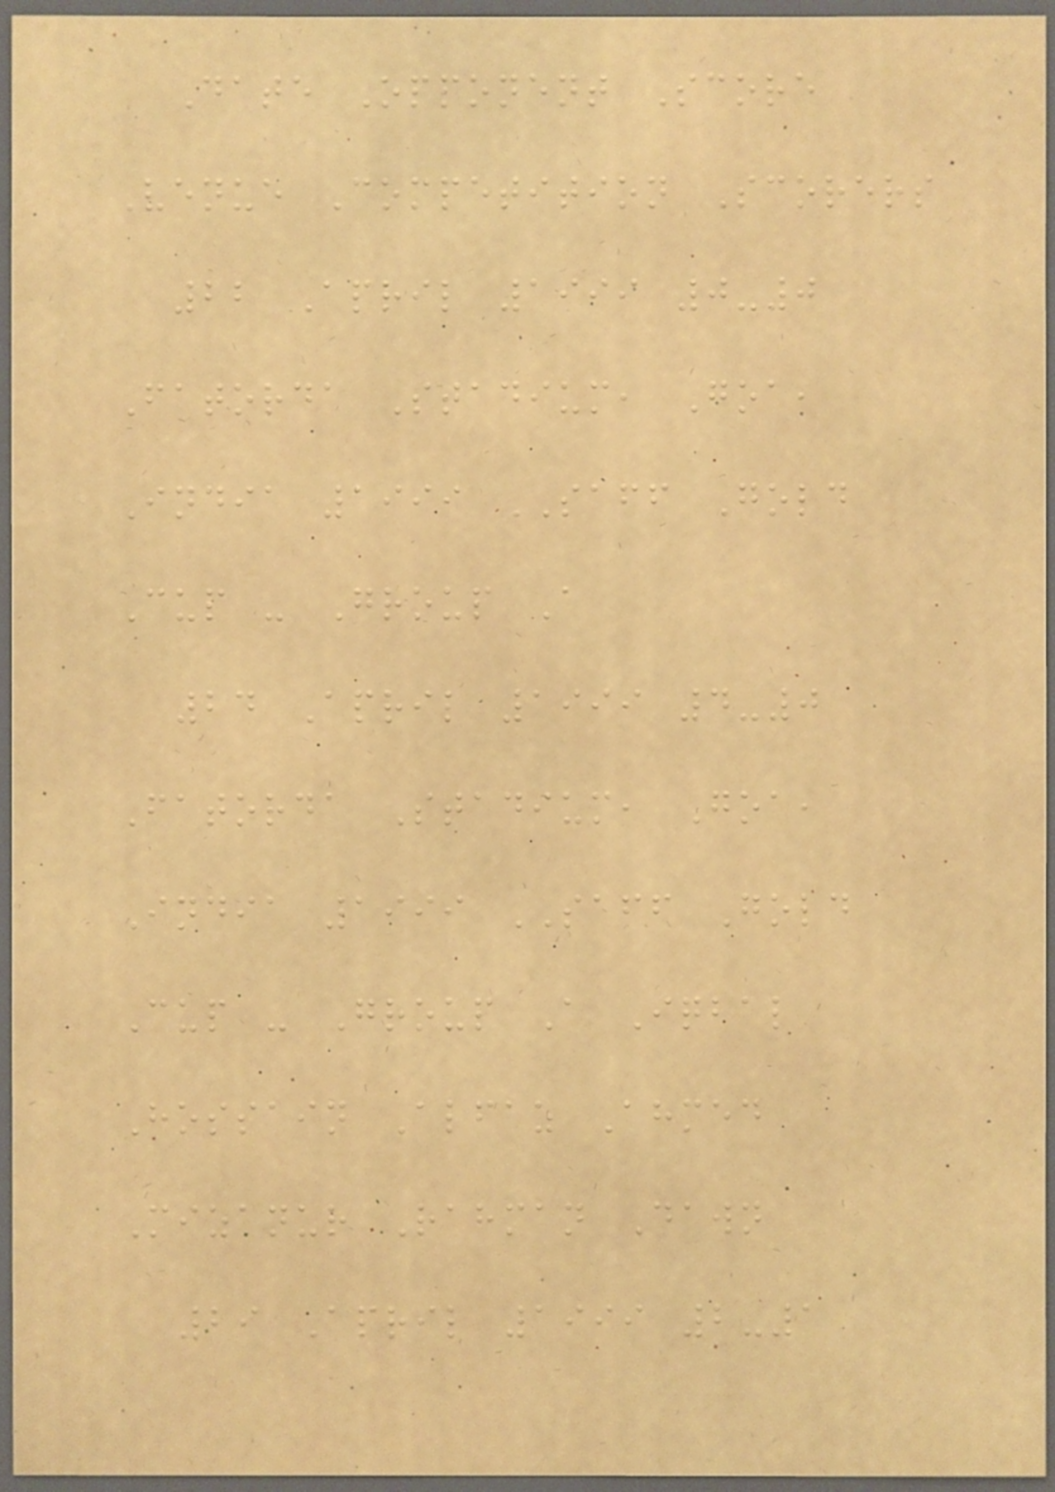Date Opponent Score
Venue Competition Scorers
22 April 1999 0-0
Fatorda Stadium, Goa,
India 1999 SAFF Gold
Cup - Group A
24 April 1999 4-0
Fatorda Stadium, Goa,
India 1999 SAFF Gold
Cup - Group A Iqbal
Hossain Alfaz Ahmed
Mizanur Rahman Dawn
29 April 1999 2-1
